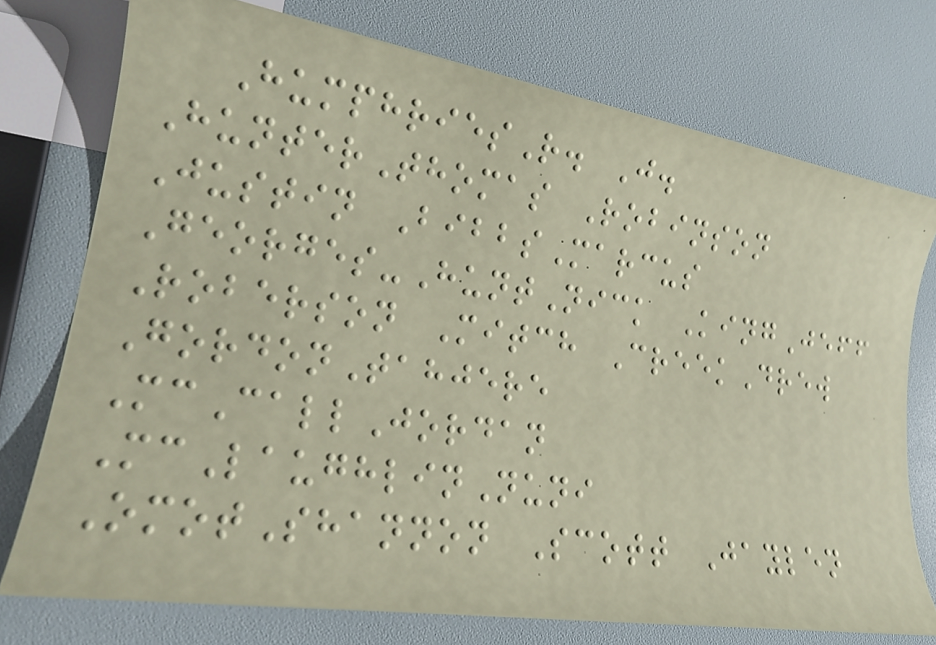HumphriesR. J.
HunterThomas Robinson
Justin BibbsMarcus
Georges-HuntNick KingJeff
Roberson Mitch CreekDrew
GordonTahjere
McCallJordan
McLaughlinNuni
OmotShannon Scott Jaylen
